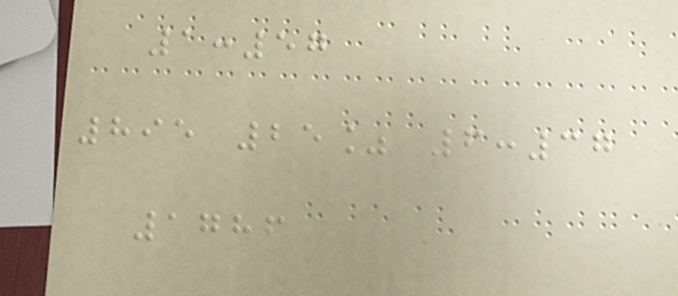1:57
895 25% 6:37
1786
